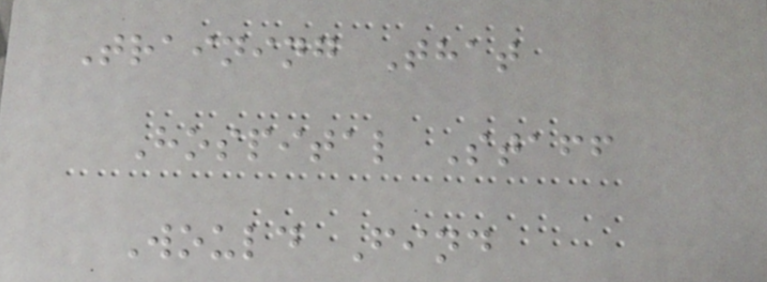Training That
Hospital Staff
Would Find
